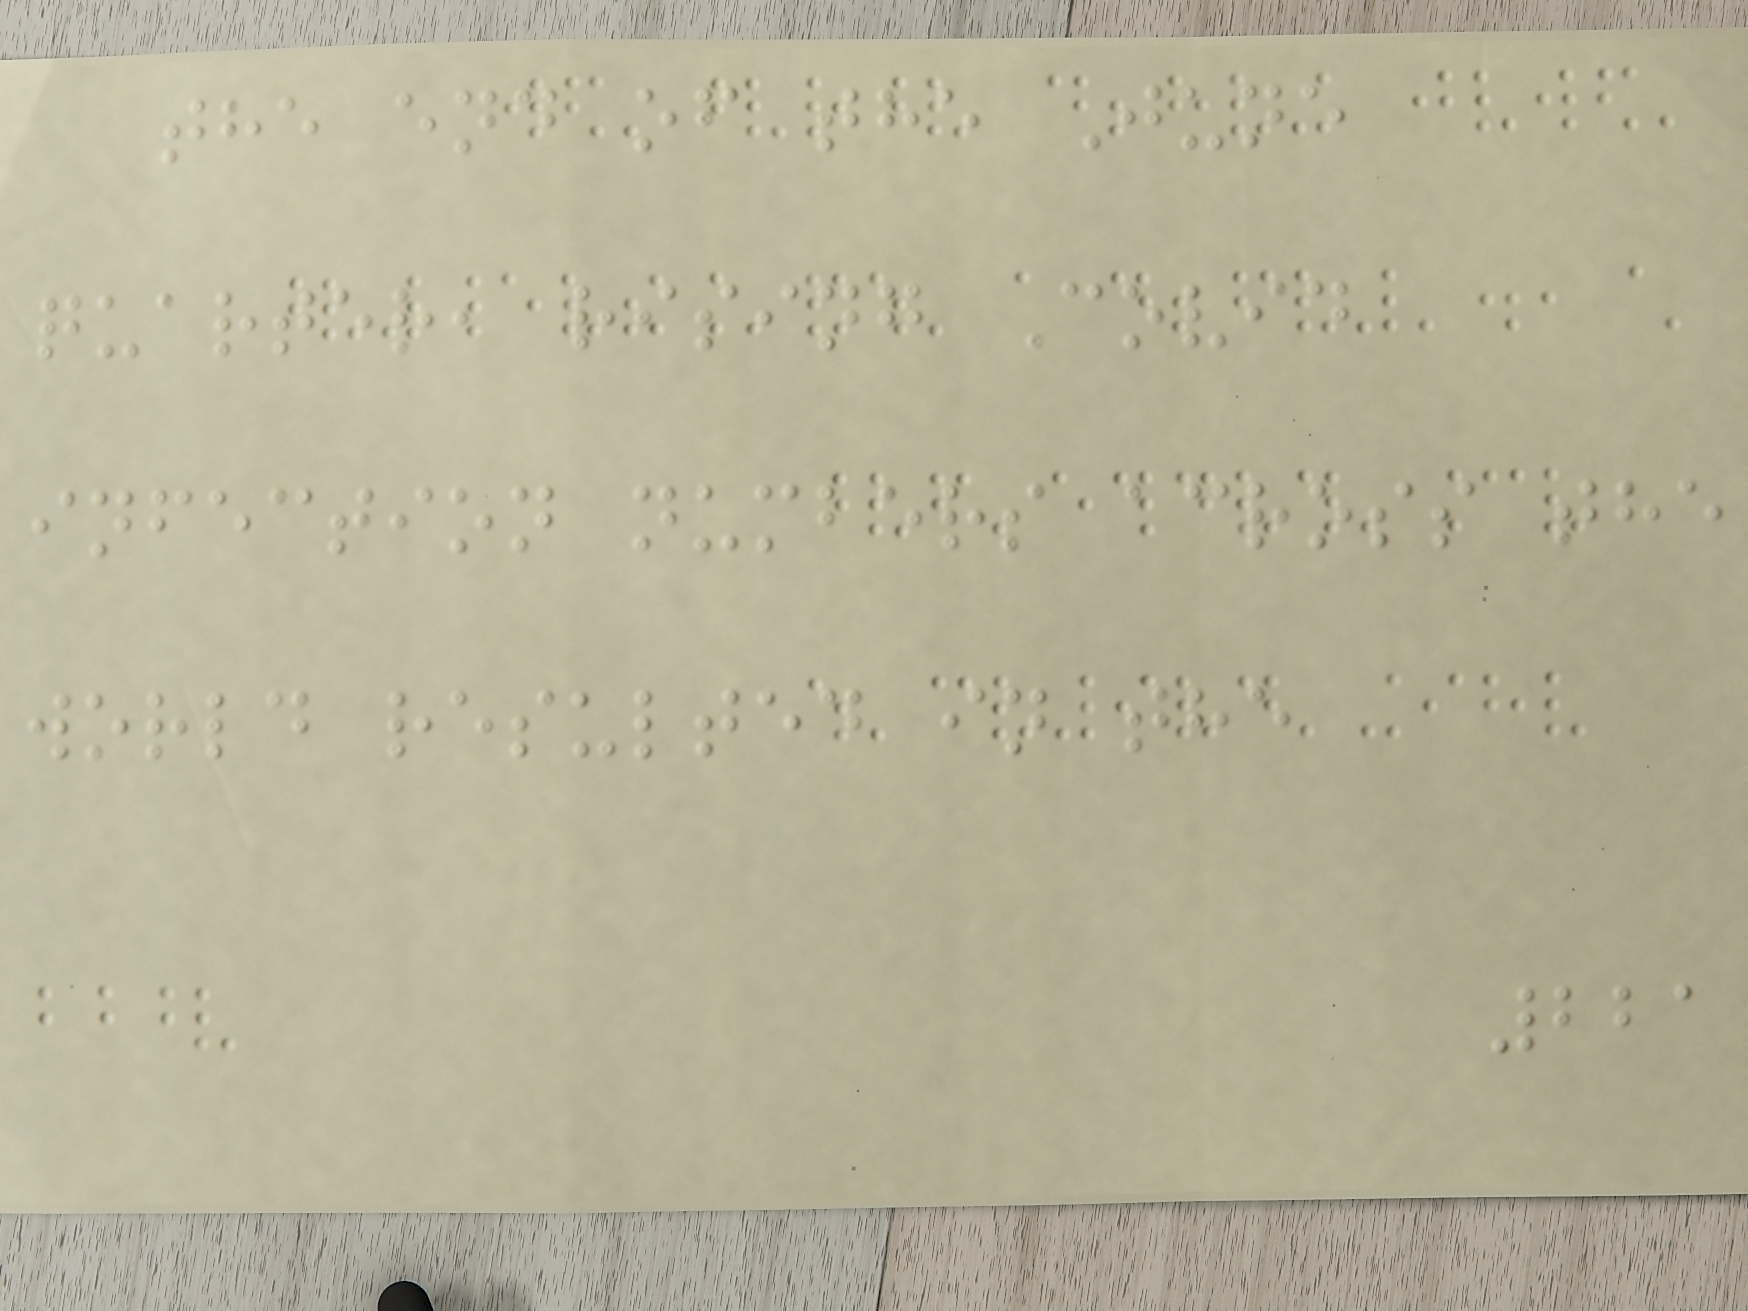the end of the June
quarter, rising Covid
infection numbers across the
world resulted in the
221
